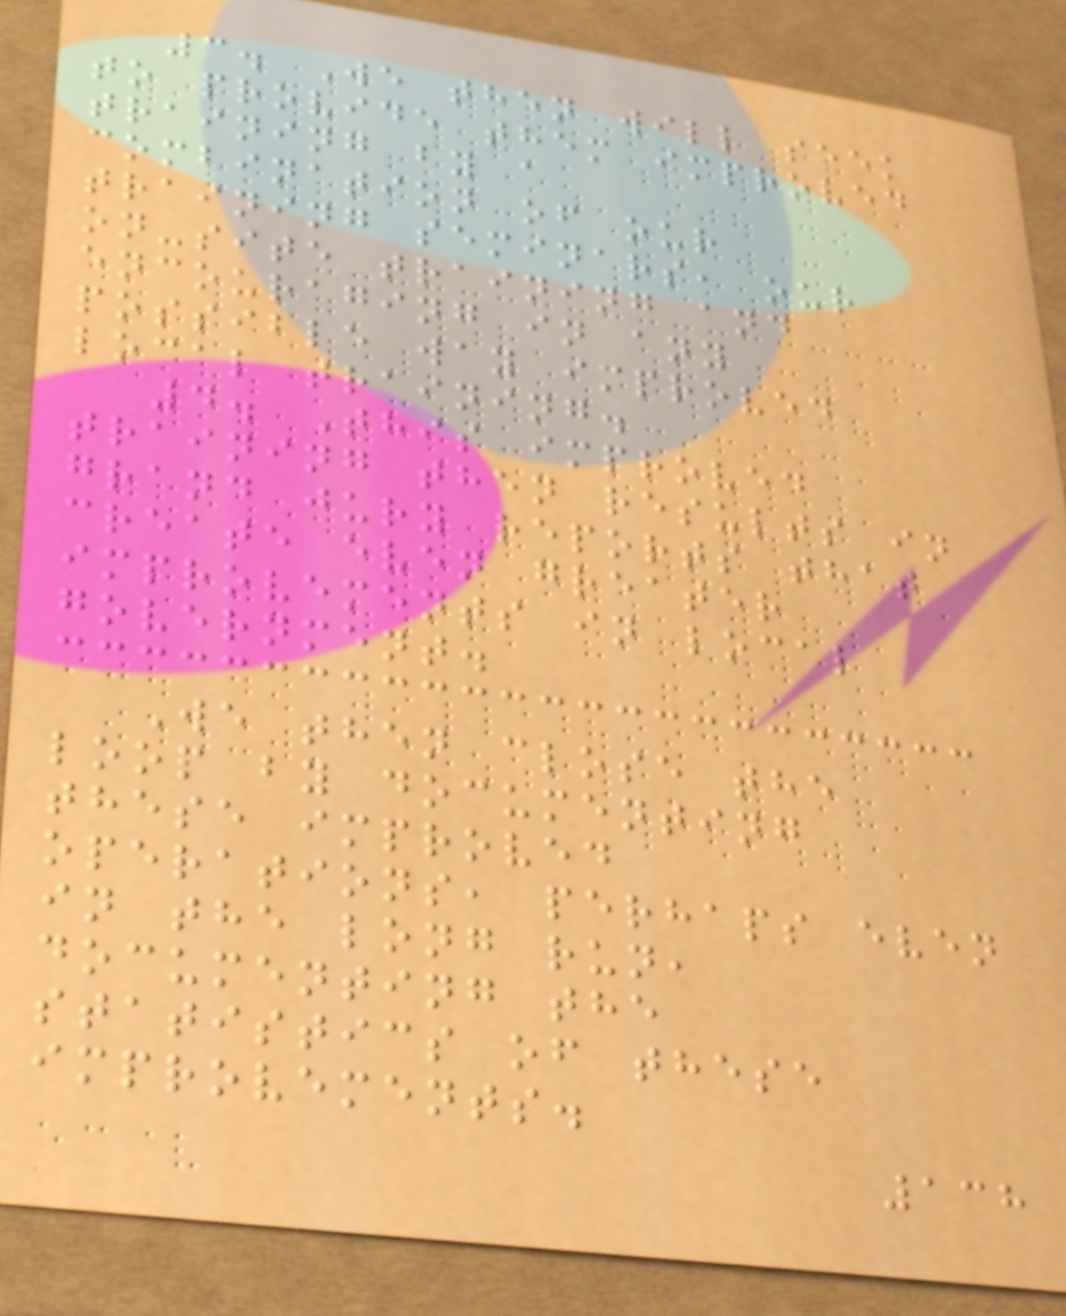3. We then will seek
to provide them improved
training by a
combination of our
training seminars, our
on-site training and
encouraging in any
possible way improved
local training.
4. This improved
training then results in
grand jury reports that
create even greater
improvements in local
government.
We then close the
loop by documenting
these improved
operations, perhaps even
in the long run,
documenting the
statistics of these
improvements.
138
